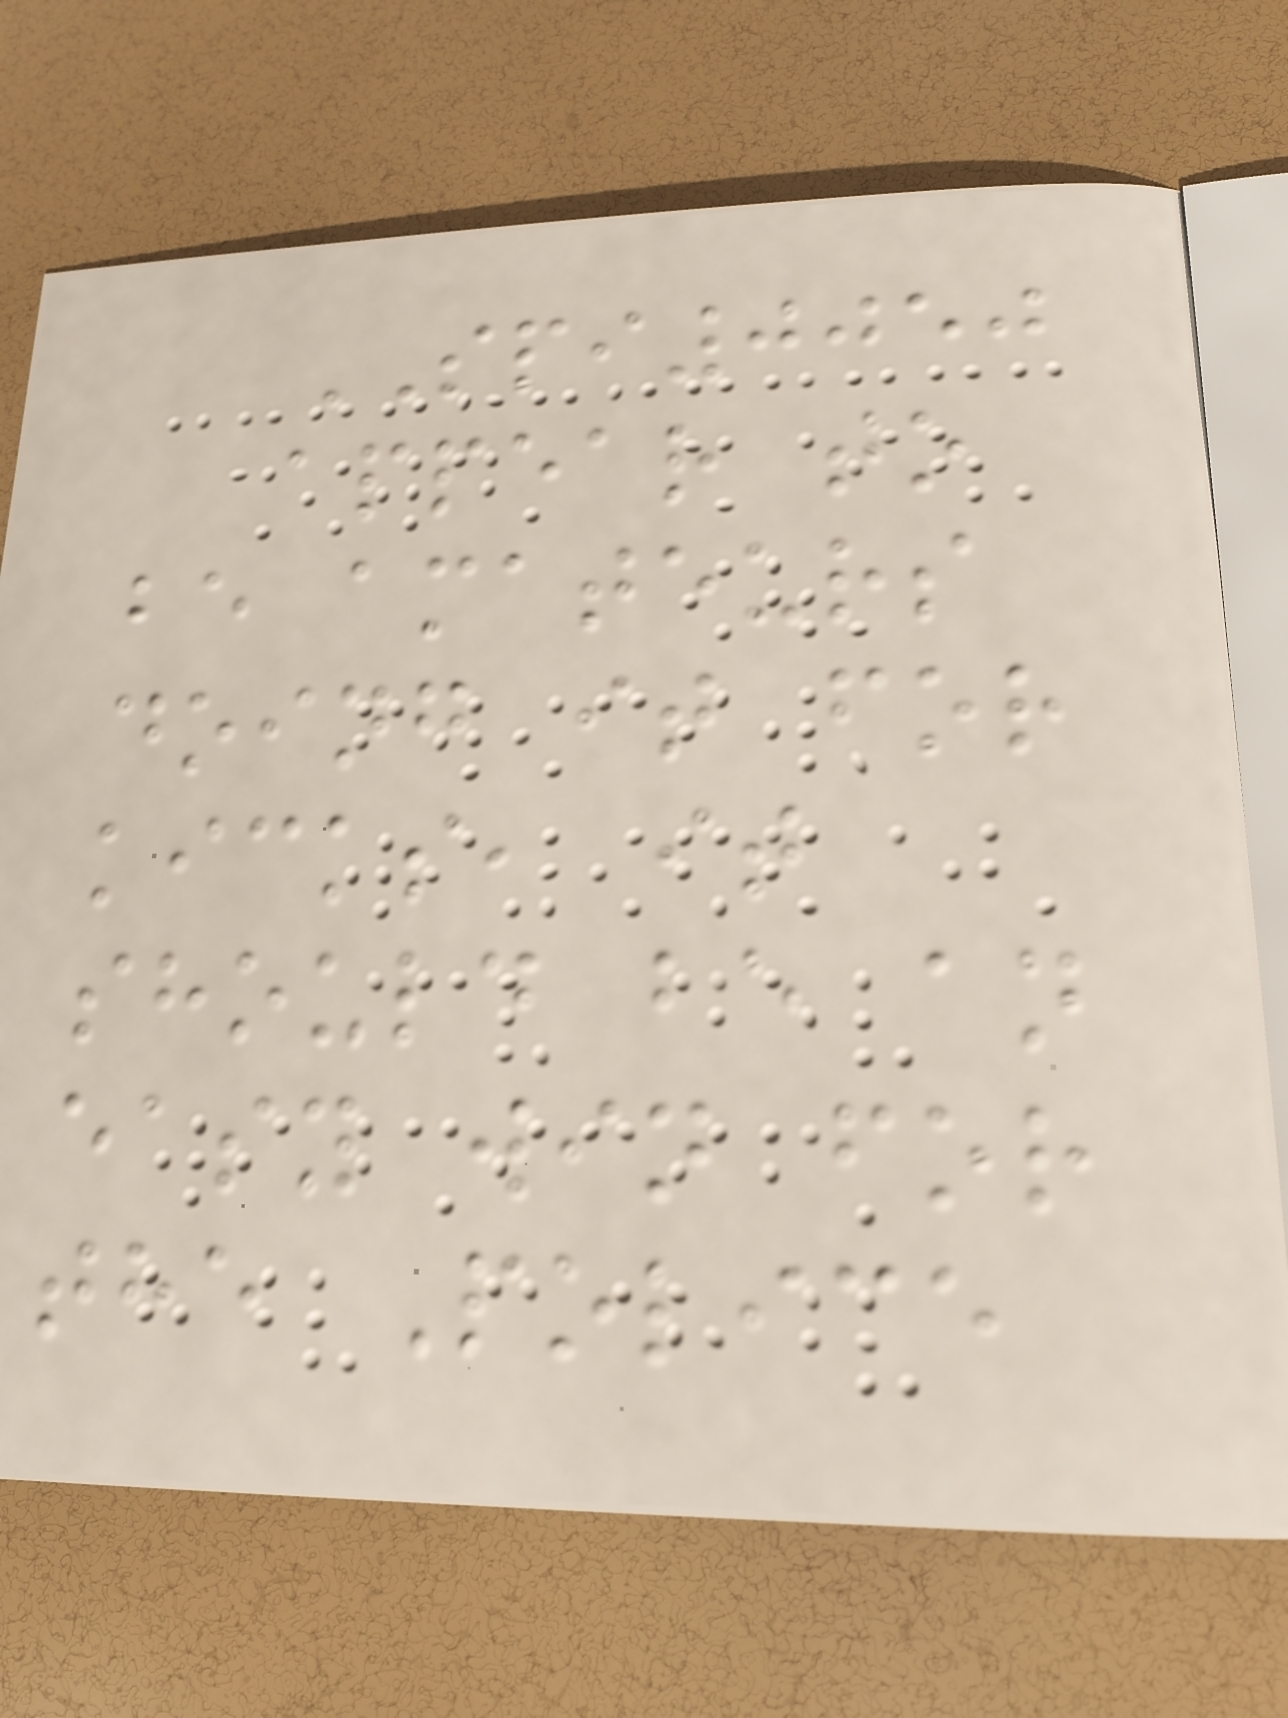SPI0050
appear to
be amateurs
doing it for
kicks, it
should be an
easy win for
the Police
